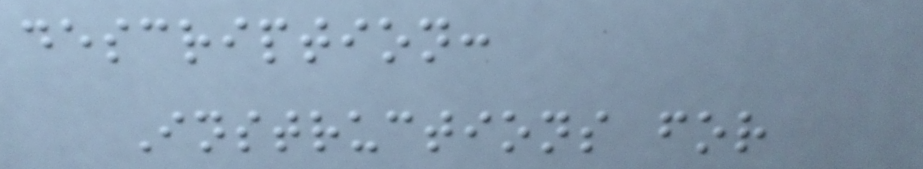description:
Instructions for
